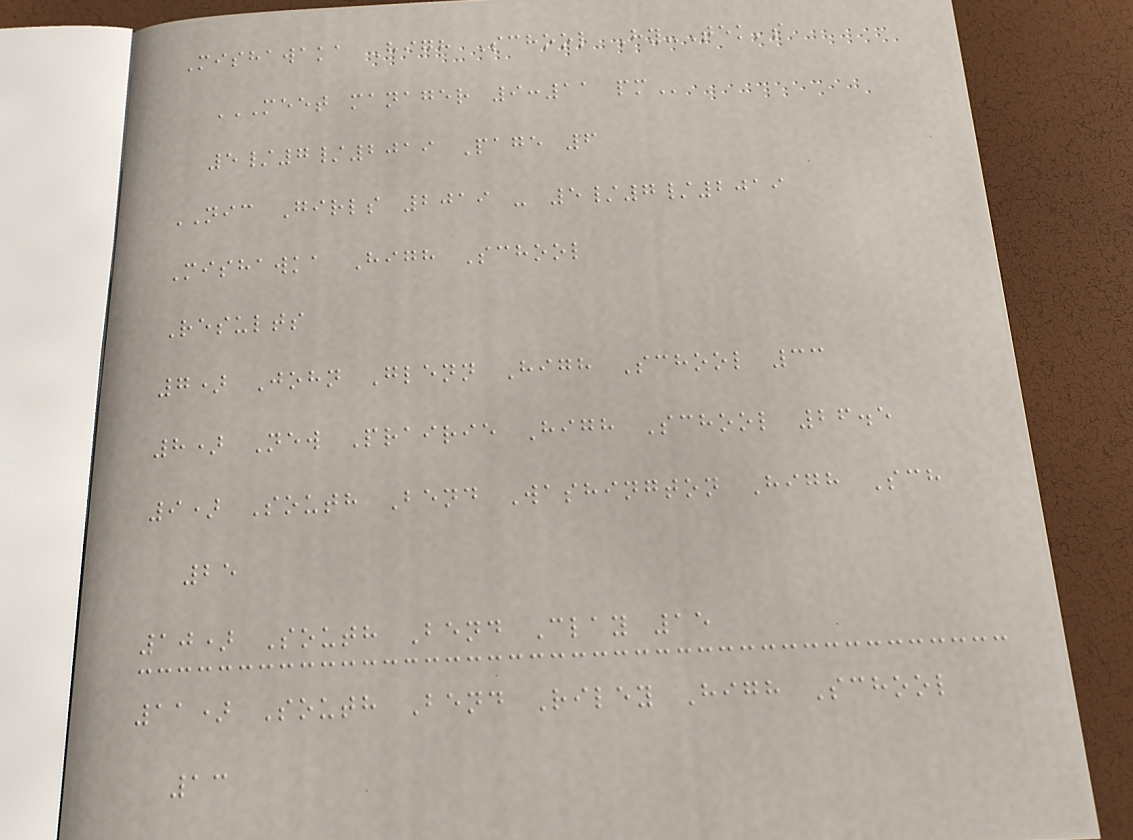Mishawaka High School Hy-Tek's
MEET MANAGER 9:11 PM
5/7/2019 Page 6
NIC Girls 2019 - 5/7/2019
Mishawka High School
Results
7) John Glenn High School 33
8) New Prairie High School 26.5
9) South Bend Washington High Sch
25
10) South Bend Clay 15
11) South Bend Riley High School
13
